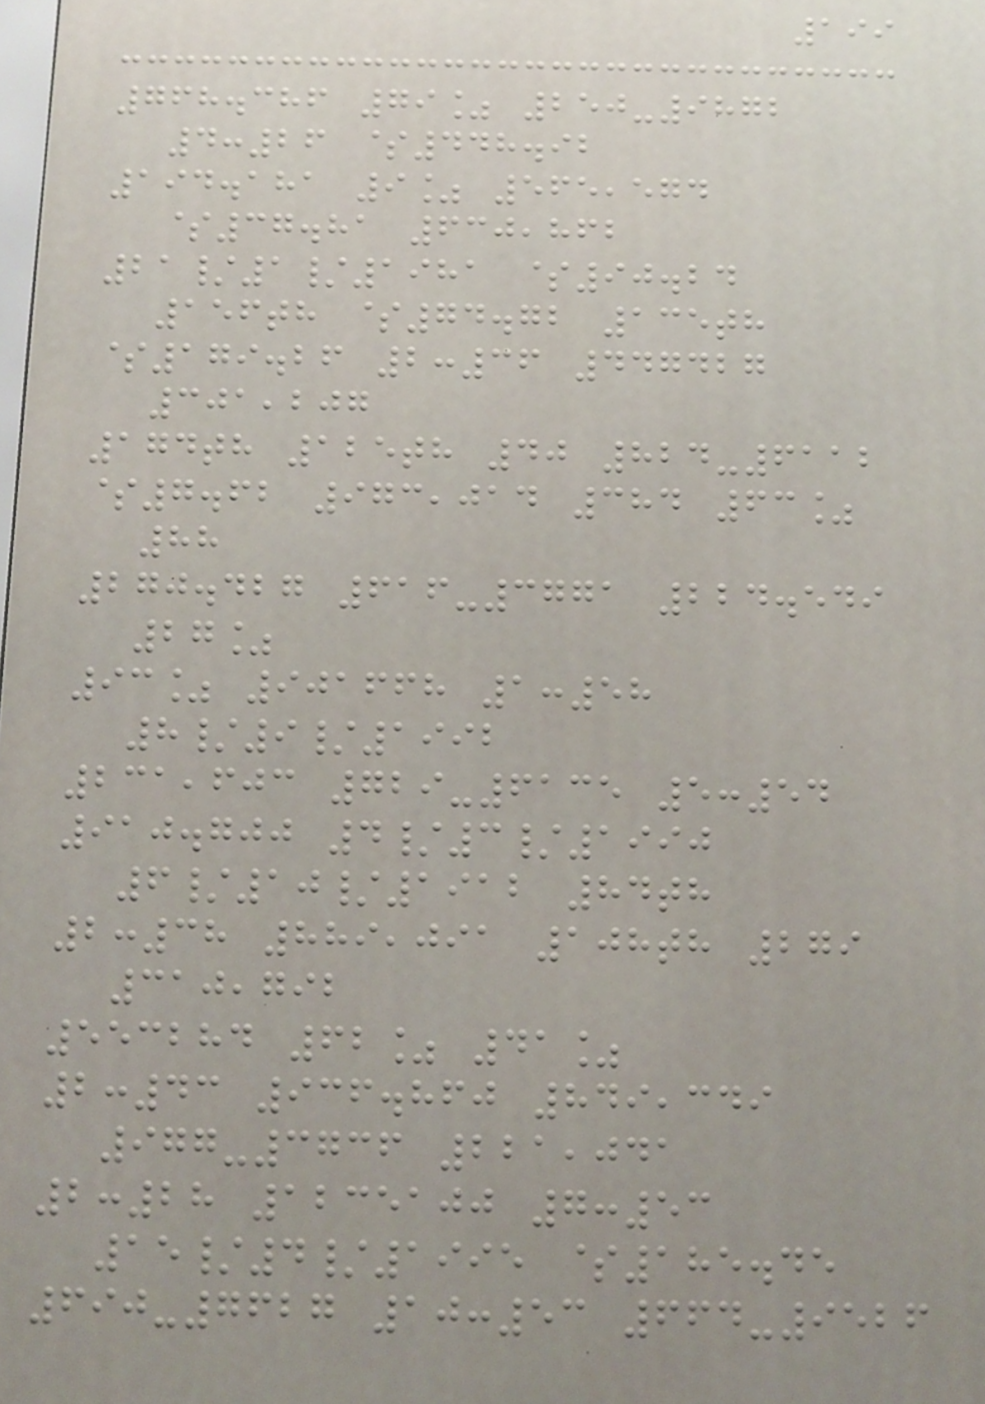199
768.386 79% 250-9872
4:26 $448.92
194.181 9% 565,574
$37.81 630,862
21/1/1981 $90.24
156th $74.72 135th
$179.26 2:36 447427
301,207
174th 125th 40 824-6112
$7.62 973,014 384 63%
88
270.427 616-3771 224.549
27%
93% 901668 1:58
8/9/1992
231,603 729-6135 5:54
910.700 4/3/1990
6/10/1912 84th
2:38 889,091 108th 279
310,792
553284 62% 41%
2:43 936.860 849,349
977-3736 221,041
2:28 1235100 7:53
15/4/1995 $185.45
690-7627 10:53 664-9526
